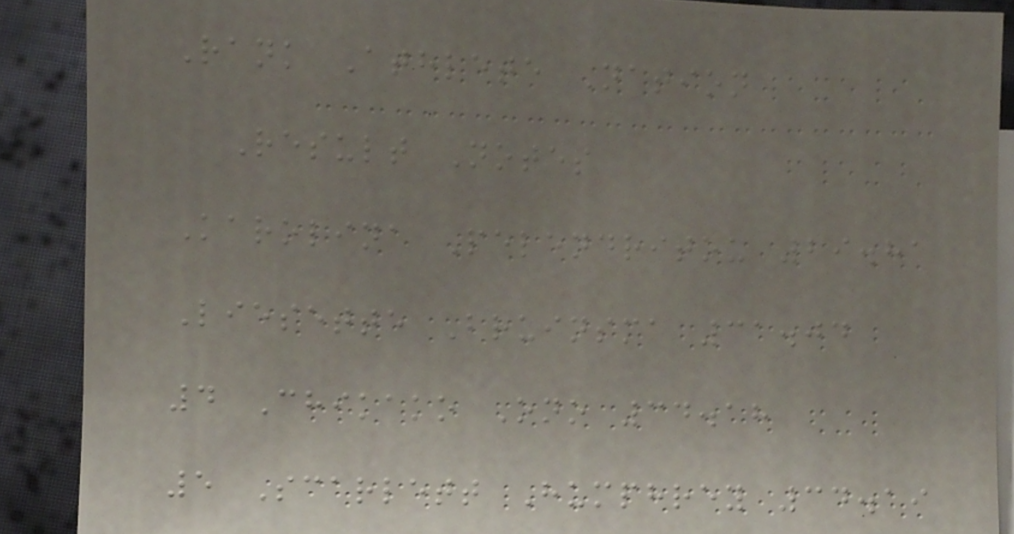Rank Athlete Nation
Result Notes
Karolina Pelendritou 29.81
Liesette Bruinsma 31.04
4 Chikako Ono 34.18
5 Scarlett Humphrey 34.19
